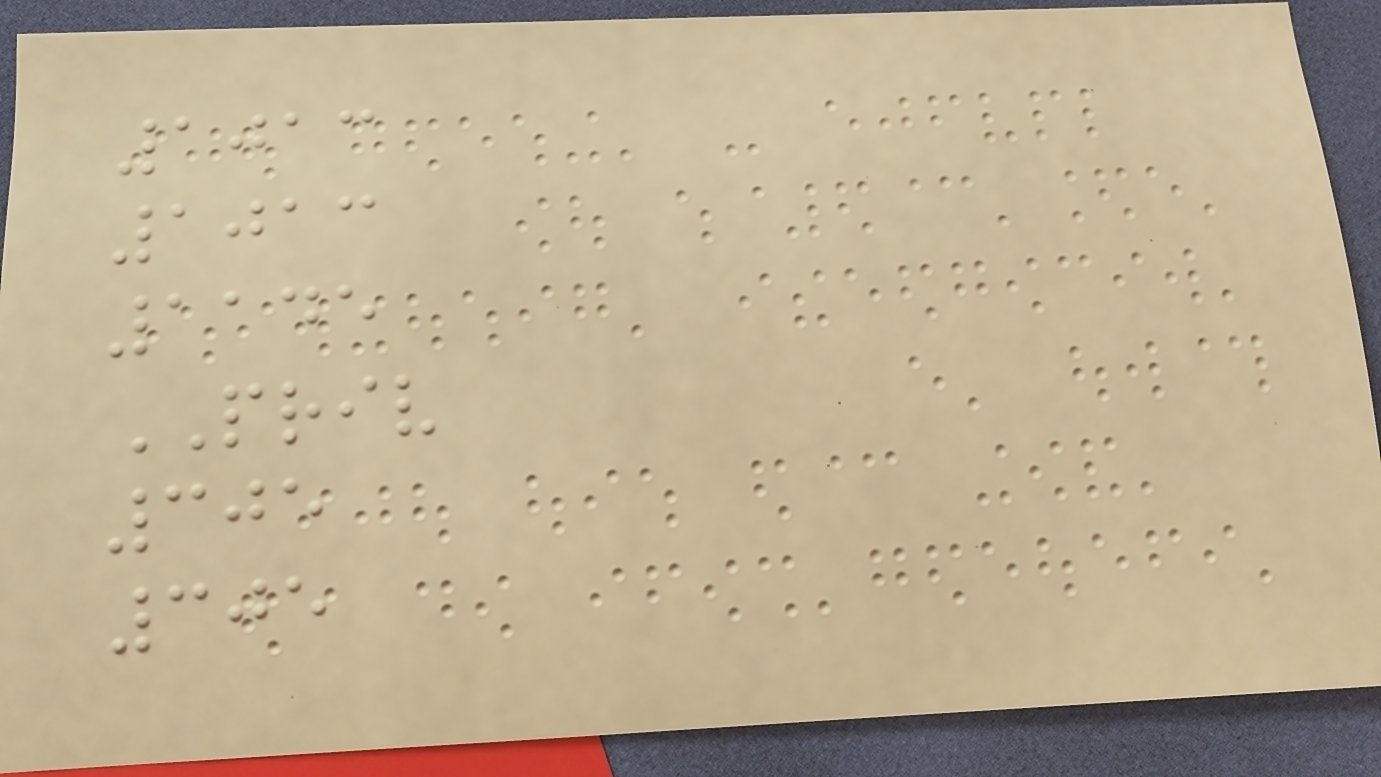1013
1013
1145
PRIV
305
305
